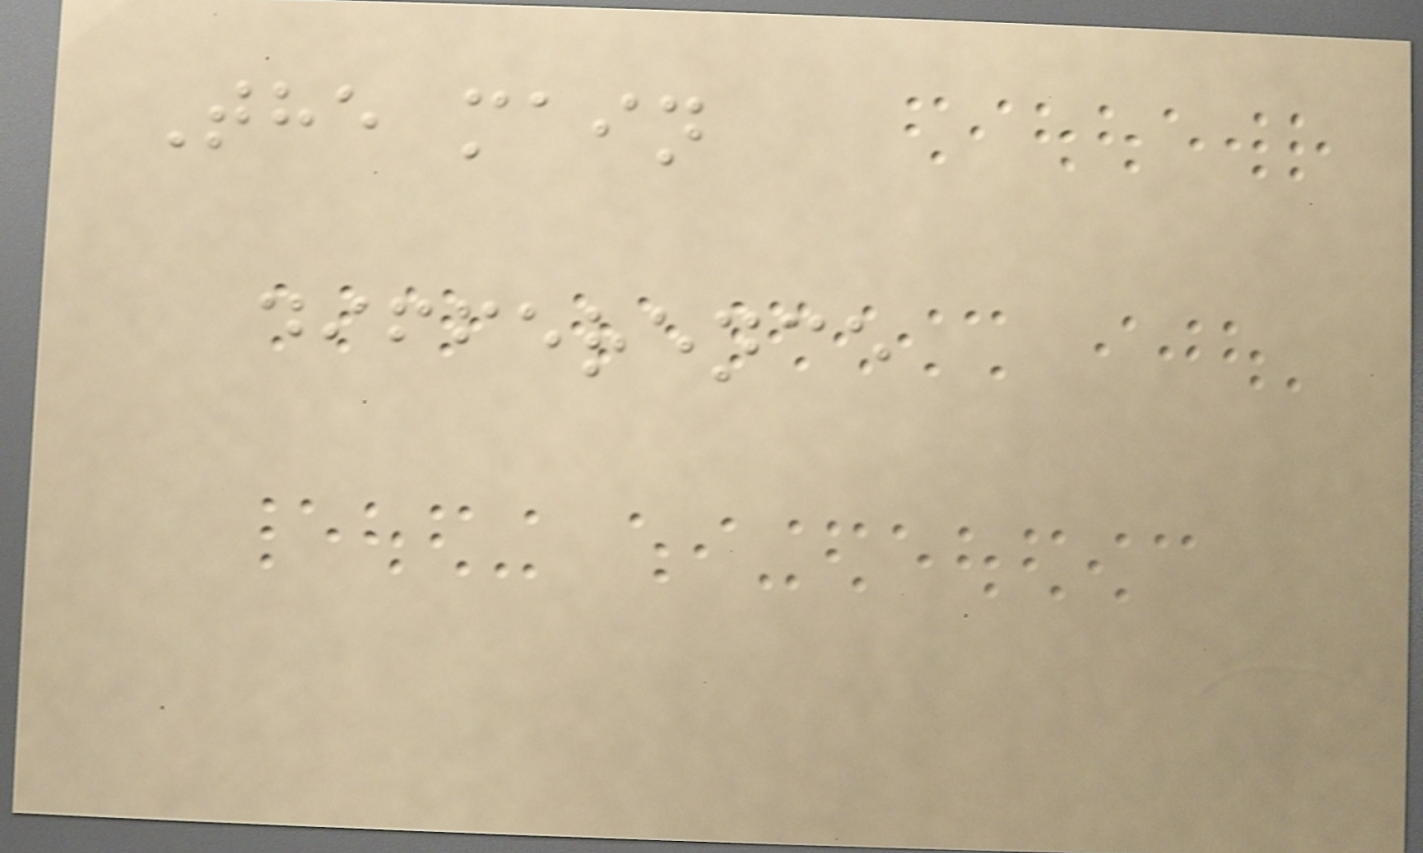The main
difference
